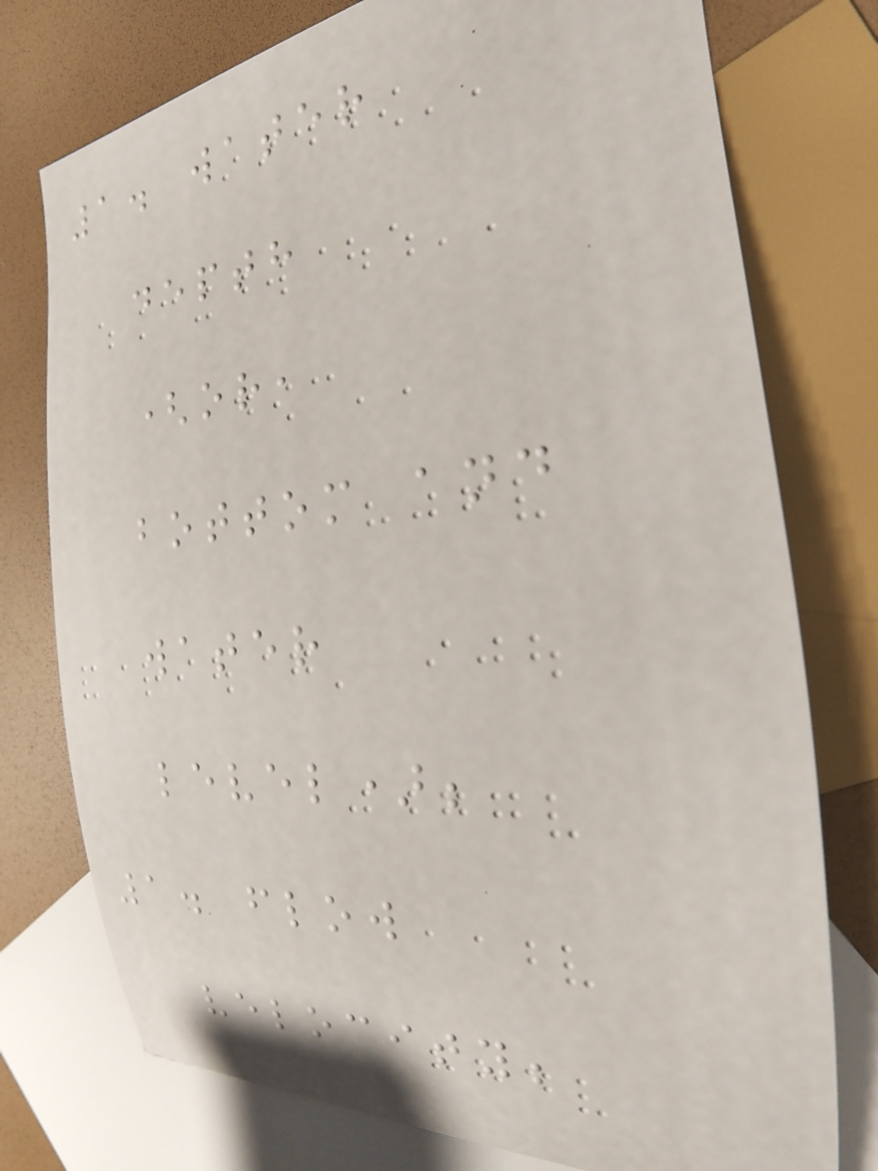1. water
depth
(or,
bottom and
water
level);
1. flow
velocity;
